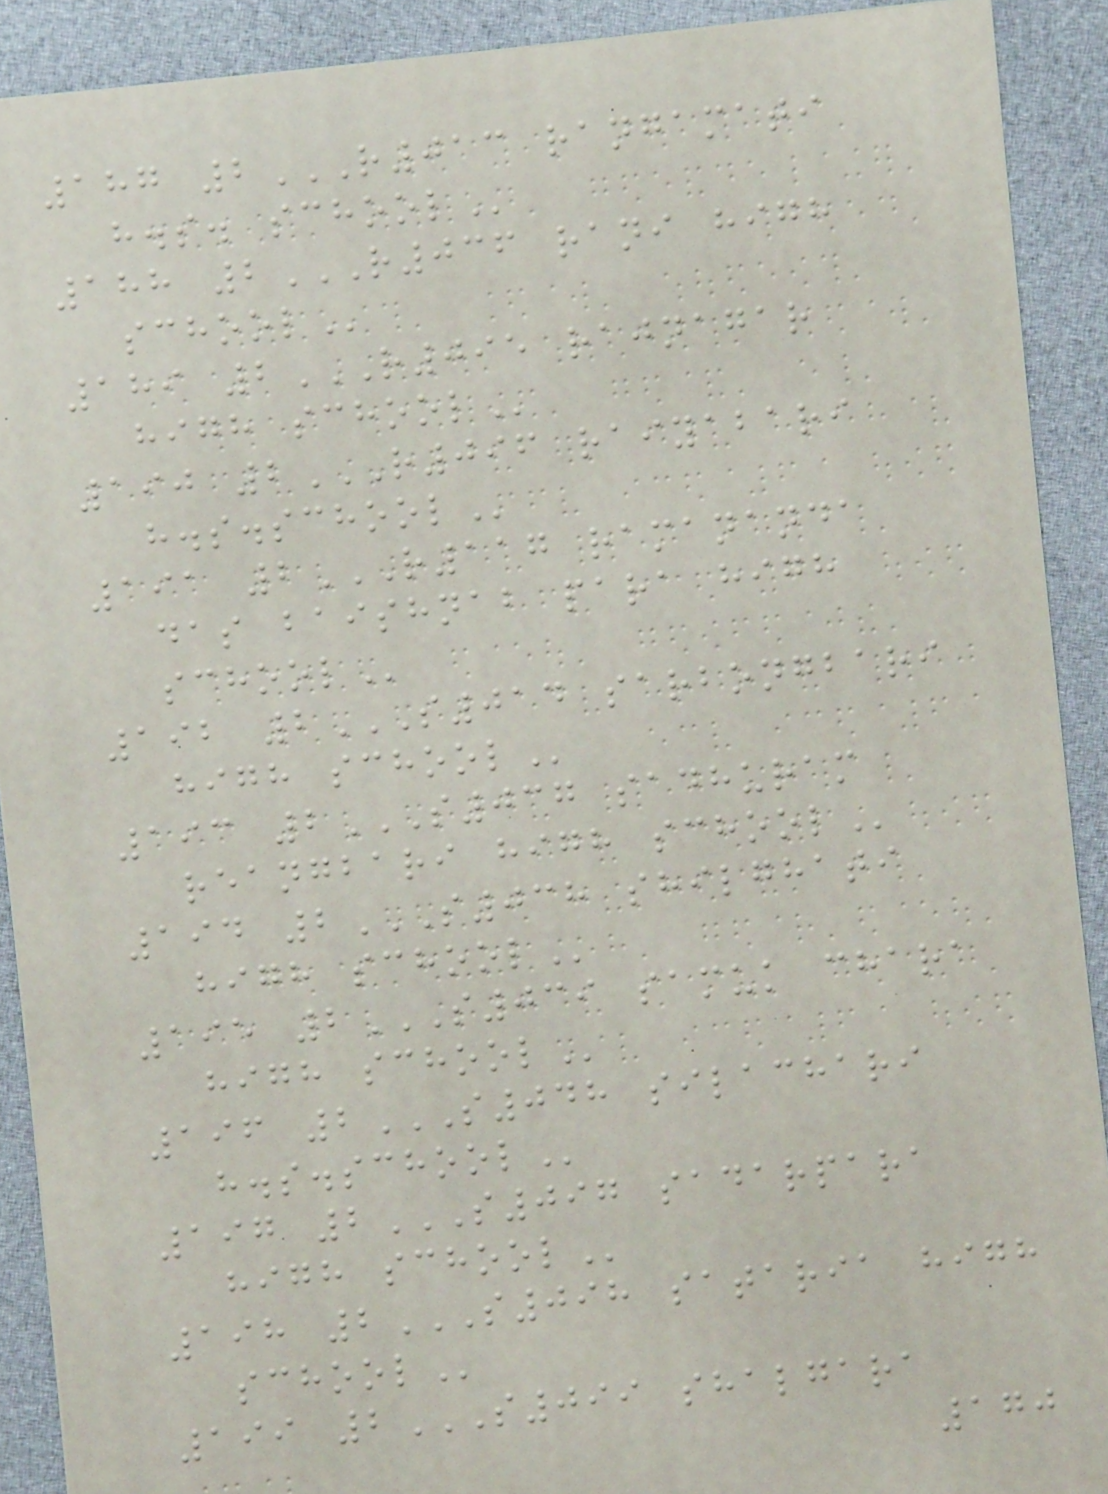187 2R013 RANGAMATI
H.S. SCHOOL
188 2R036 RANI HIGH
SCHOOL
189 2R095 RAJNAGAR
HIGH SCHOOL
190 2R096 RAIYABARI
H.S.SCHOOL
191 2R117 RAMANANDA
DAS BAISHNAB PARA HIGH
SCHOOL
192 2S014 SARBONGBARI
HIGH SCHOOL
193 2S037 SADHURAM
REANGBARI HIGH SCHOOL
194 2S038 SHILGHATI
HIGH SCHOOL
195 2S039 SAMUK CHARA
HIGH SCHOOL
196 2S048 SILACHARI
H.S.SCHOOL
197 2S097 SADARPARA
HIGH SCHOOL
198 2S098 SATARIA HIGH
SCHOOL
199 2S099 SHALGARA
170
